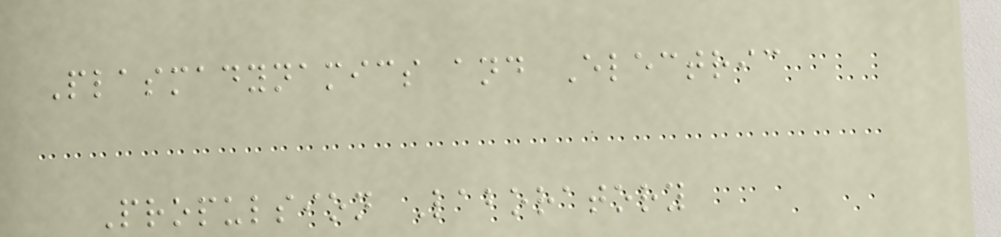Plasmadynamics and Electric
Propulsion Laboratory
